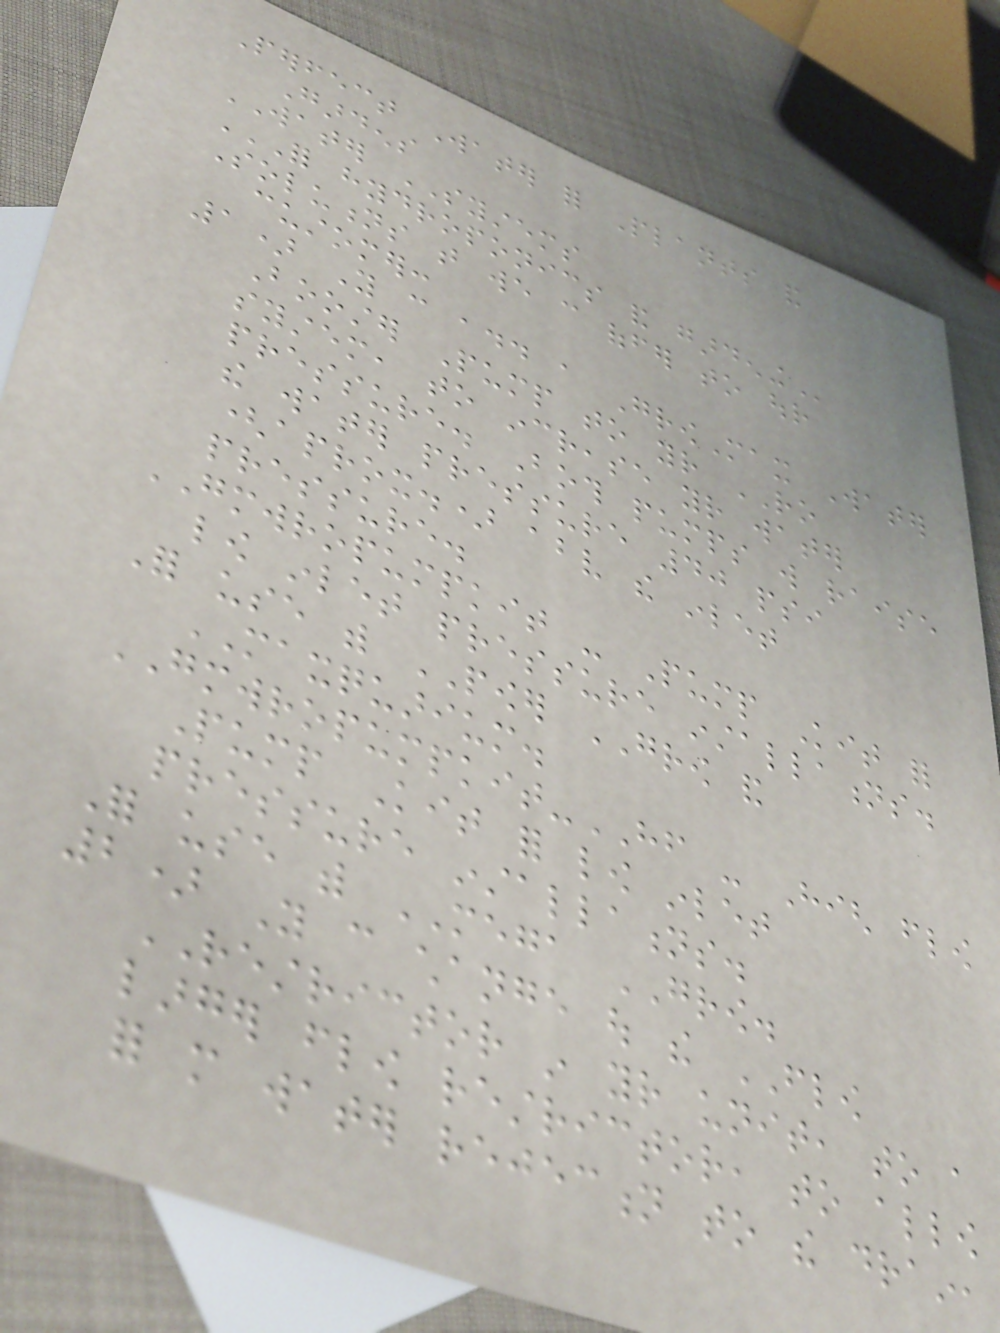Perfect Water for Plants and
Gardens
WATER SYSTEMS
FOR HYDROPONICS AND GARDENING
Solutions that we can offer to our
customer:
1) You can add a GrowMax Water
Booster Pump to your RO
system, to increase your water
pressure. Both pumps will raise
the water pressure 40 psi
(aprox.) above the inlet
pressure.
GMWROPUMPKIT - Pump Kit for
low inlet pressure installations.
For use with POWER GROW and
MAXQUARIUM.
GMWROPUMPKIT-HF - High flow
Pump Kit for low inlet
pressure installations.
For use with MEGA GROW.
2) You can change out the FLOW
RESTRICTOR in your unit, to a
larger flow restrictor, to allow
for more water rejection to the drain,
